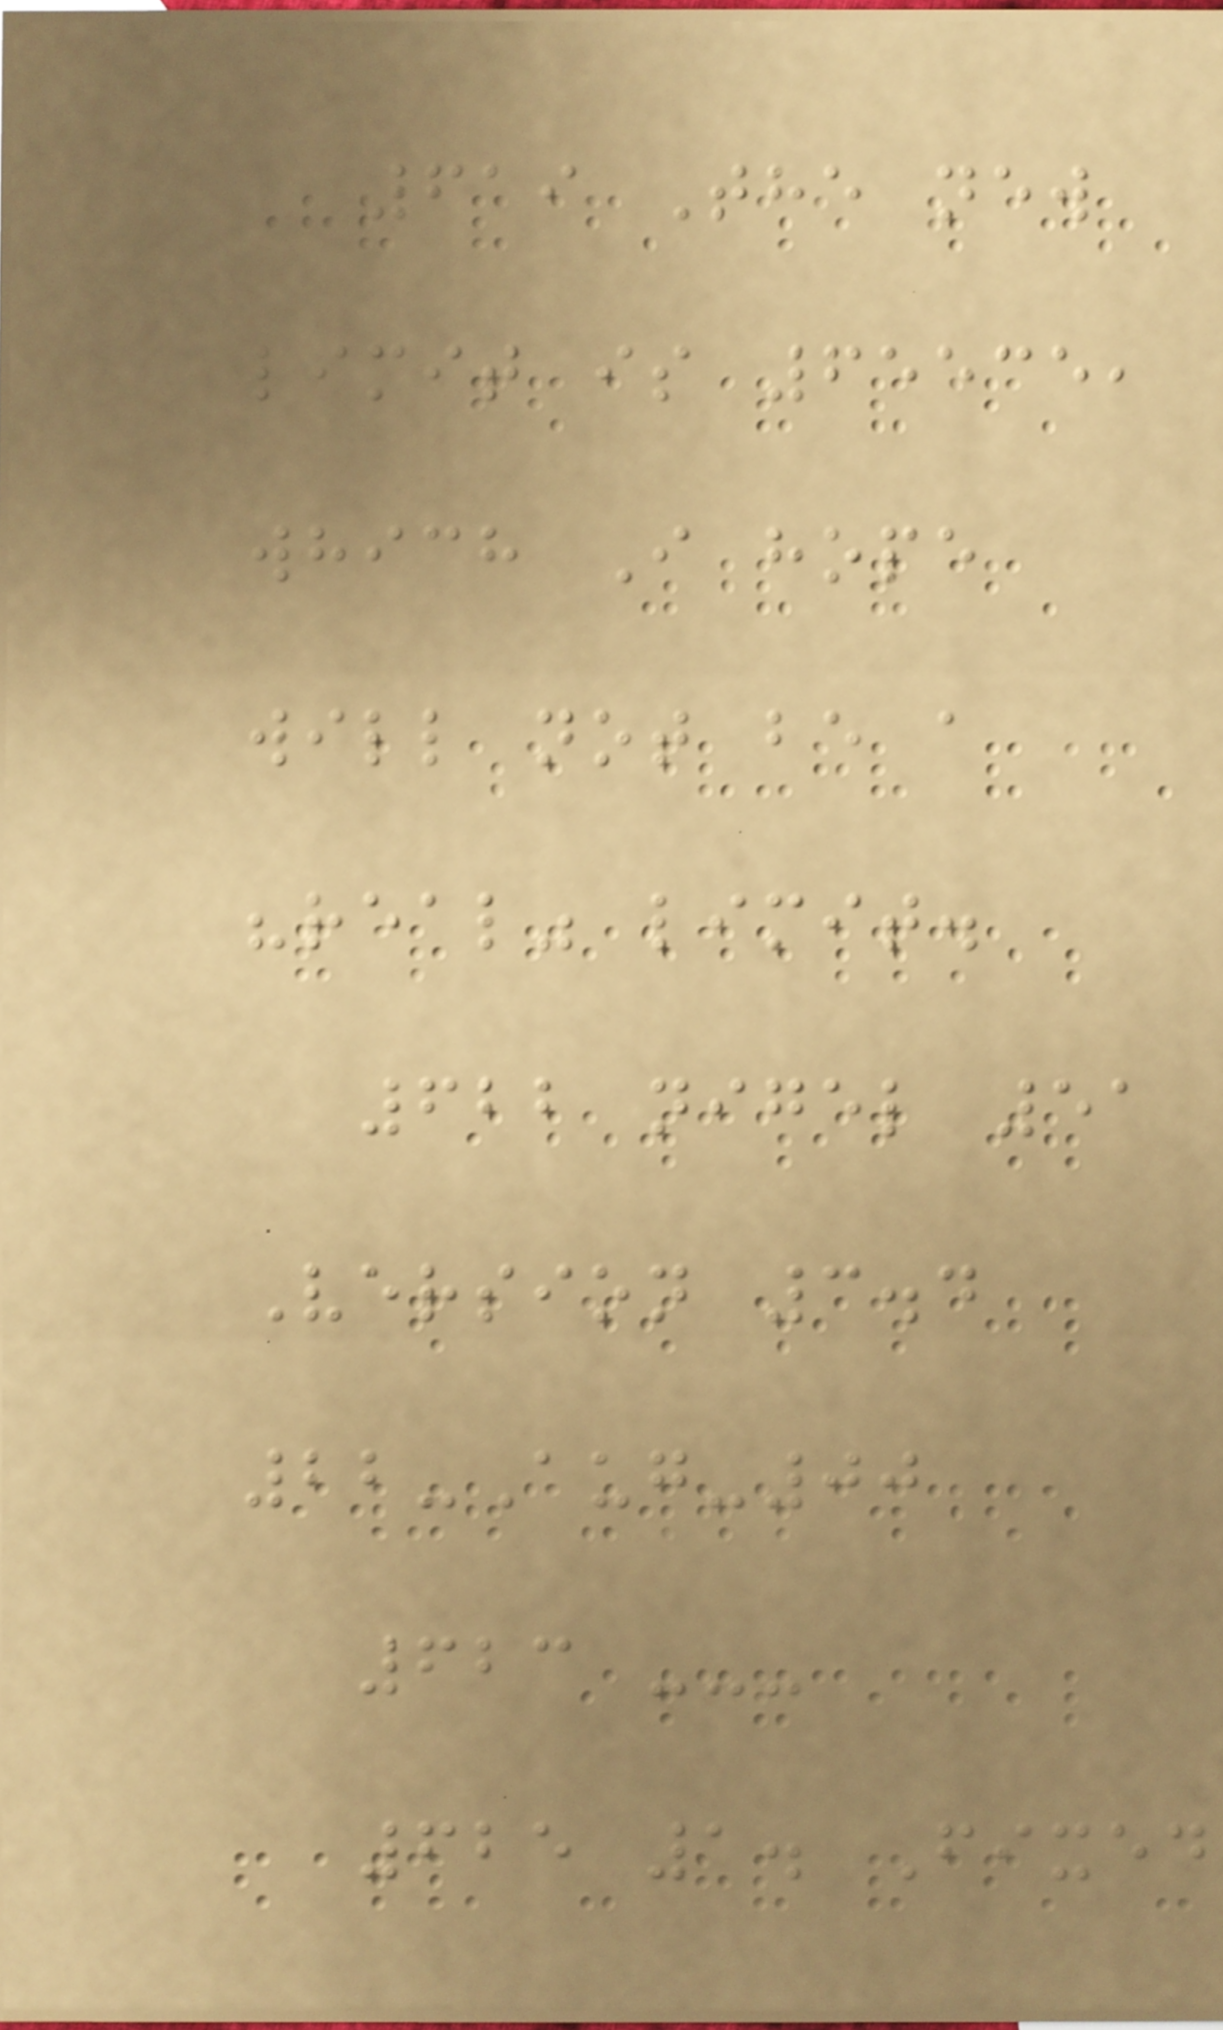619 The new
limit is 65535,
which I hope
will not be a
"real" limit.
622 nigel 51
Version 3.4
22-Aug-00
623 ---
625 1. Fixed
